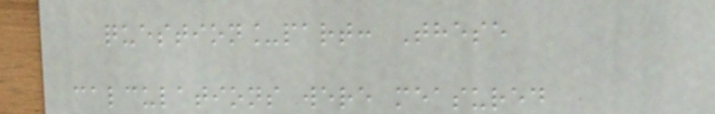question_part: These
calculations were measured
